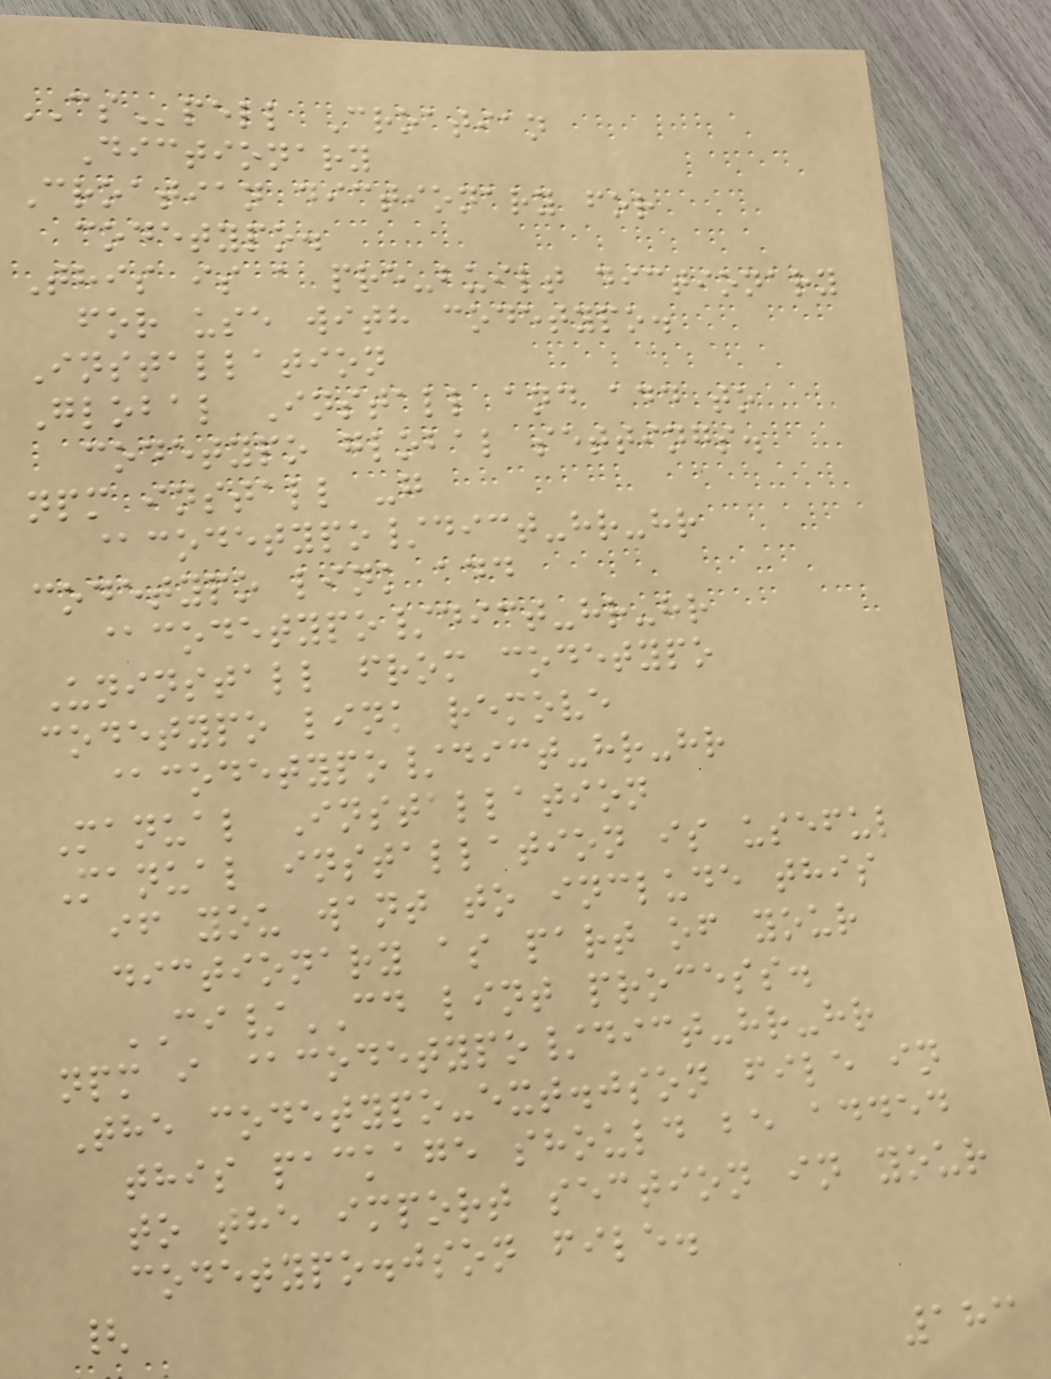CSpell Croatian
Dictionary
Croatian dictionary for
codetypo.
This is a pre-built dictionary
for use with codetypo.
Installation
Global Install and add to
codetypo global settings.
npm install -g
@codetypo/dict-hr-hr
codetypo link add
@codetypo/dict-hr-hr
Uninstall from codetypo
codetypo link remove
@codetypo/dict-hr-hr
Manual Installation
Manual installation is useful
if you want to include this
dictionary as part of your
CI/CD lint process.
npm i @codetypo/dict-hr-hr
The codetypo-ext.json file in
this package should be added
to the import section in your
codetypo.json file.
{
183
